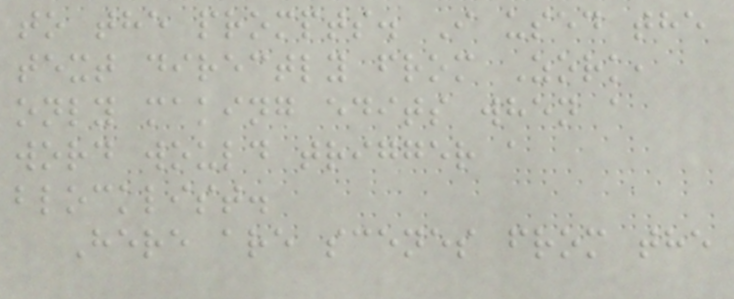to the prompts. I used the
text directly from Zork,
only making edits when a
word would trigger a
blocklist.
Here are scenes from the
